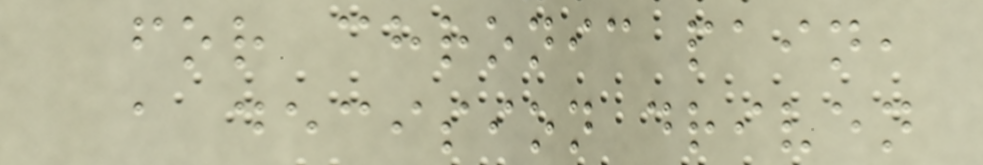for chronic pain,
a decision driven
